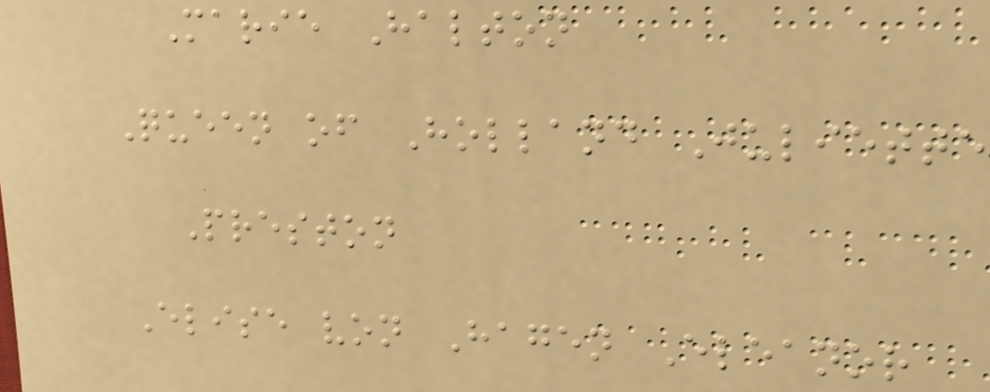Marie Halton
Queen of Holland Juliette
Preston
Elise von Hagen Eleanor
